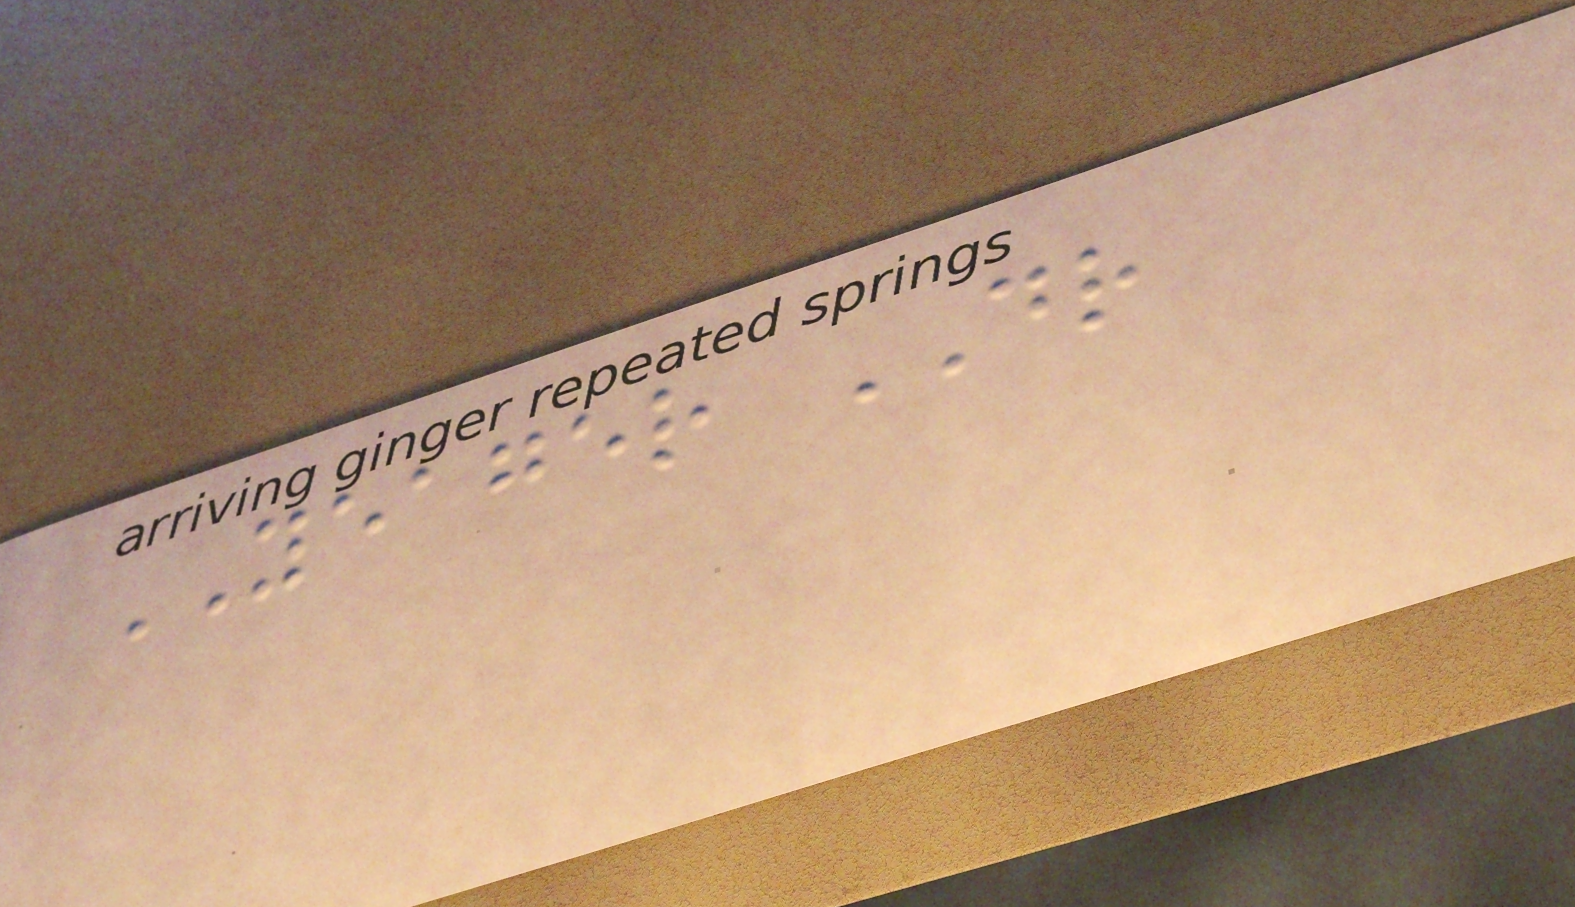YEAGER DR
